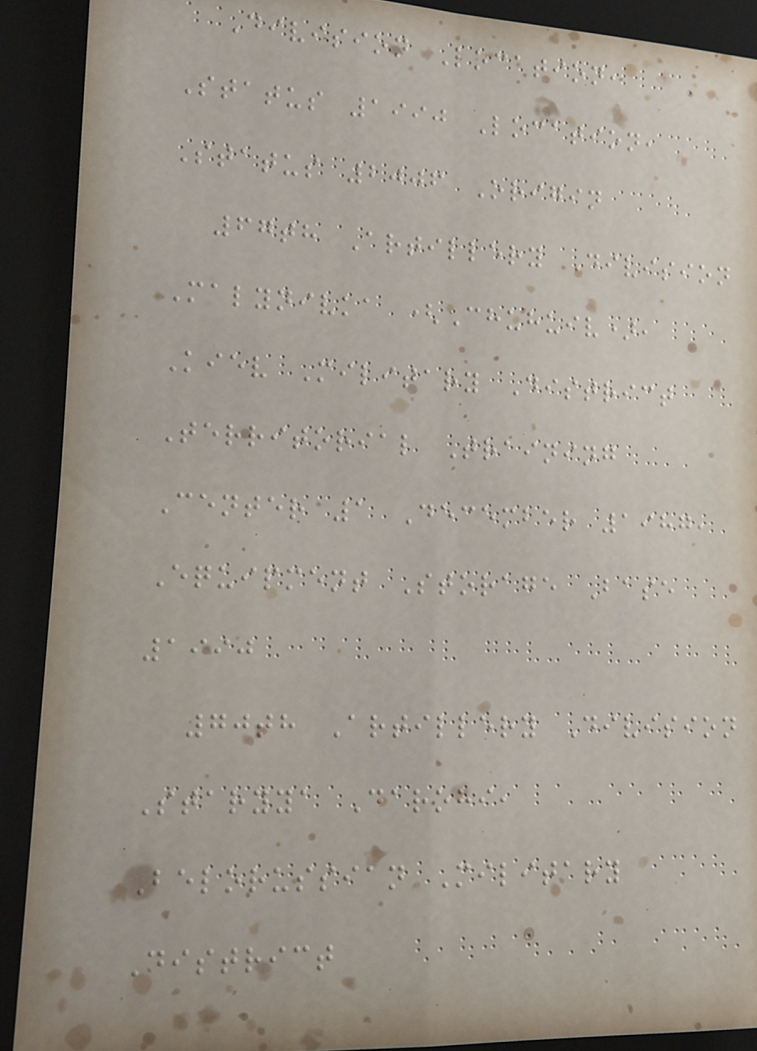Division Location,
Status 1990 Location,
Status 2006 Origin
67th Artillery Division
Malynivka (Chuhuiv),
Kiev Military District
Territorial Training
Center 1 December 1987,
Equipment Storage Base
1990
70th Artillery Division
Staryya Darohi,
Belorussian Military
District
